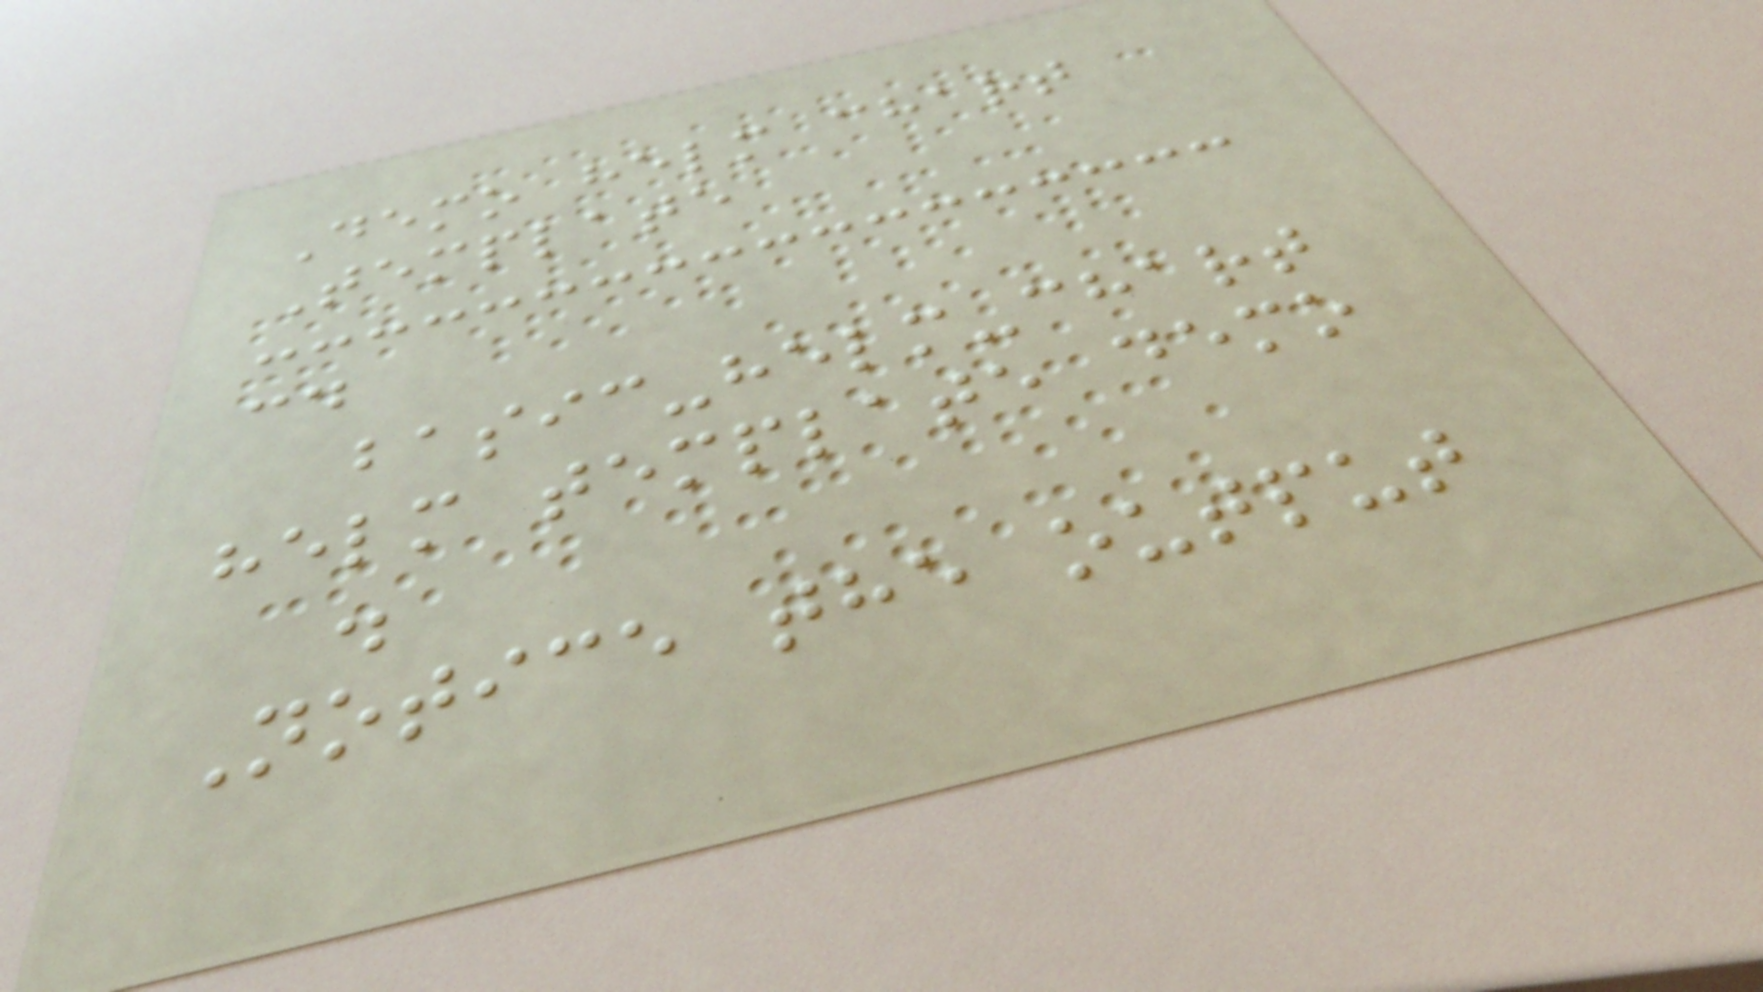Demo helm chart
Template
cd
basic-helm-chart
helm template demo
.
Notice the output
